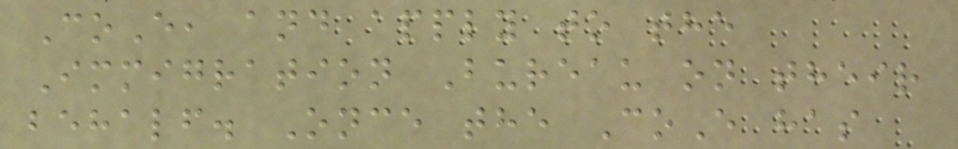CoE, and apply to the
Immigration Bureau on their
behalf. Once the CoE has
